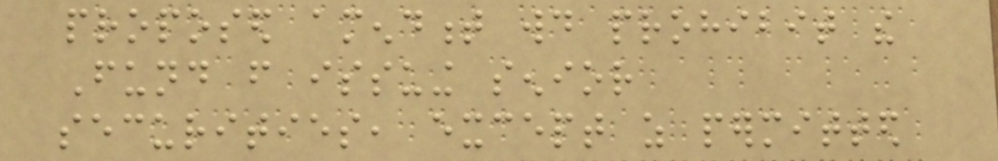proposed amendment would prohibit the
Fund from issuing senior
securities, except as permitted
